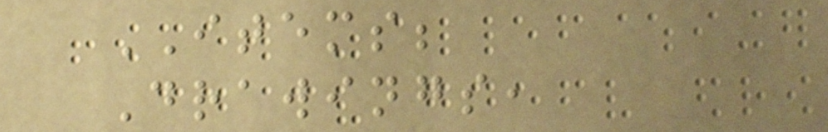ITEMS;
Drawings,
